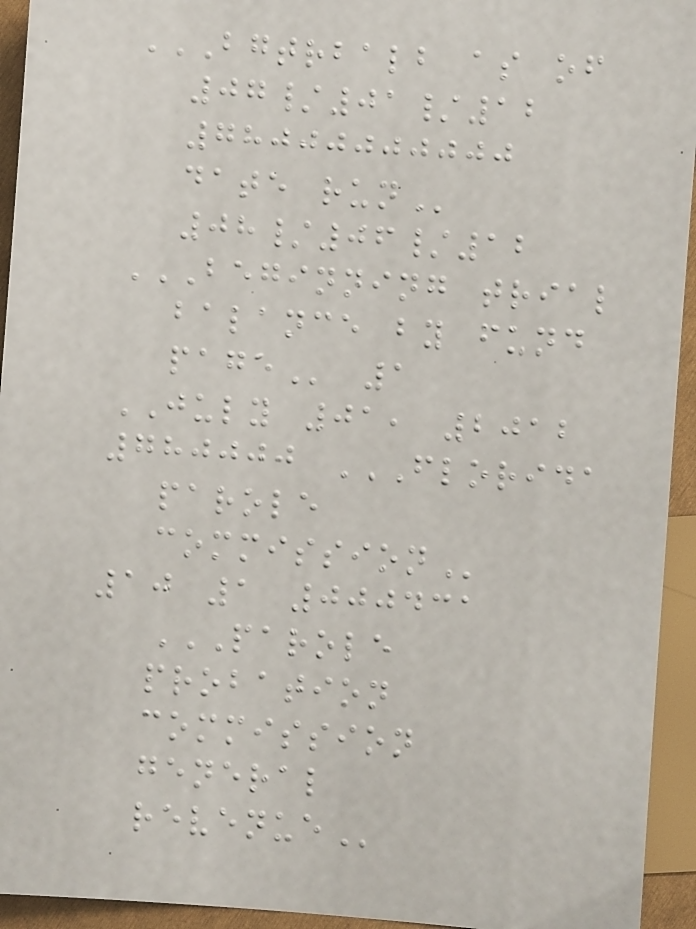BGTRBALB AS OF
07/01/12
78000000000
DATE RUN
08/06/12
BEGINNING TRIAL
BALANCE BY FUND
PAGE 1
JULY 01, 2012
780000 FLORIDA
PAROLE
COMMISSION
10 1 000431
PAROLE
PROBATION
COMMISSION
GENERAL
REVENUE
